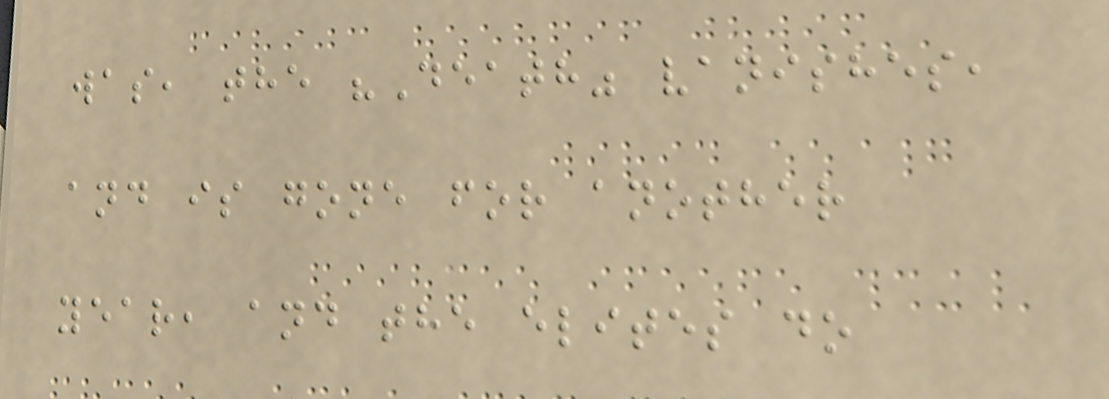was, the "Death" vanishes,
and is gone for another
year, and the elites do
